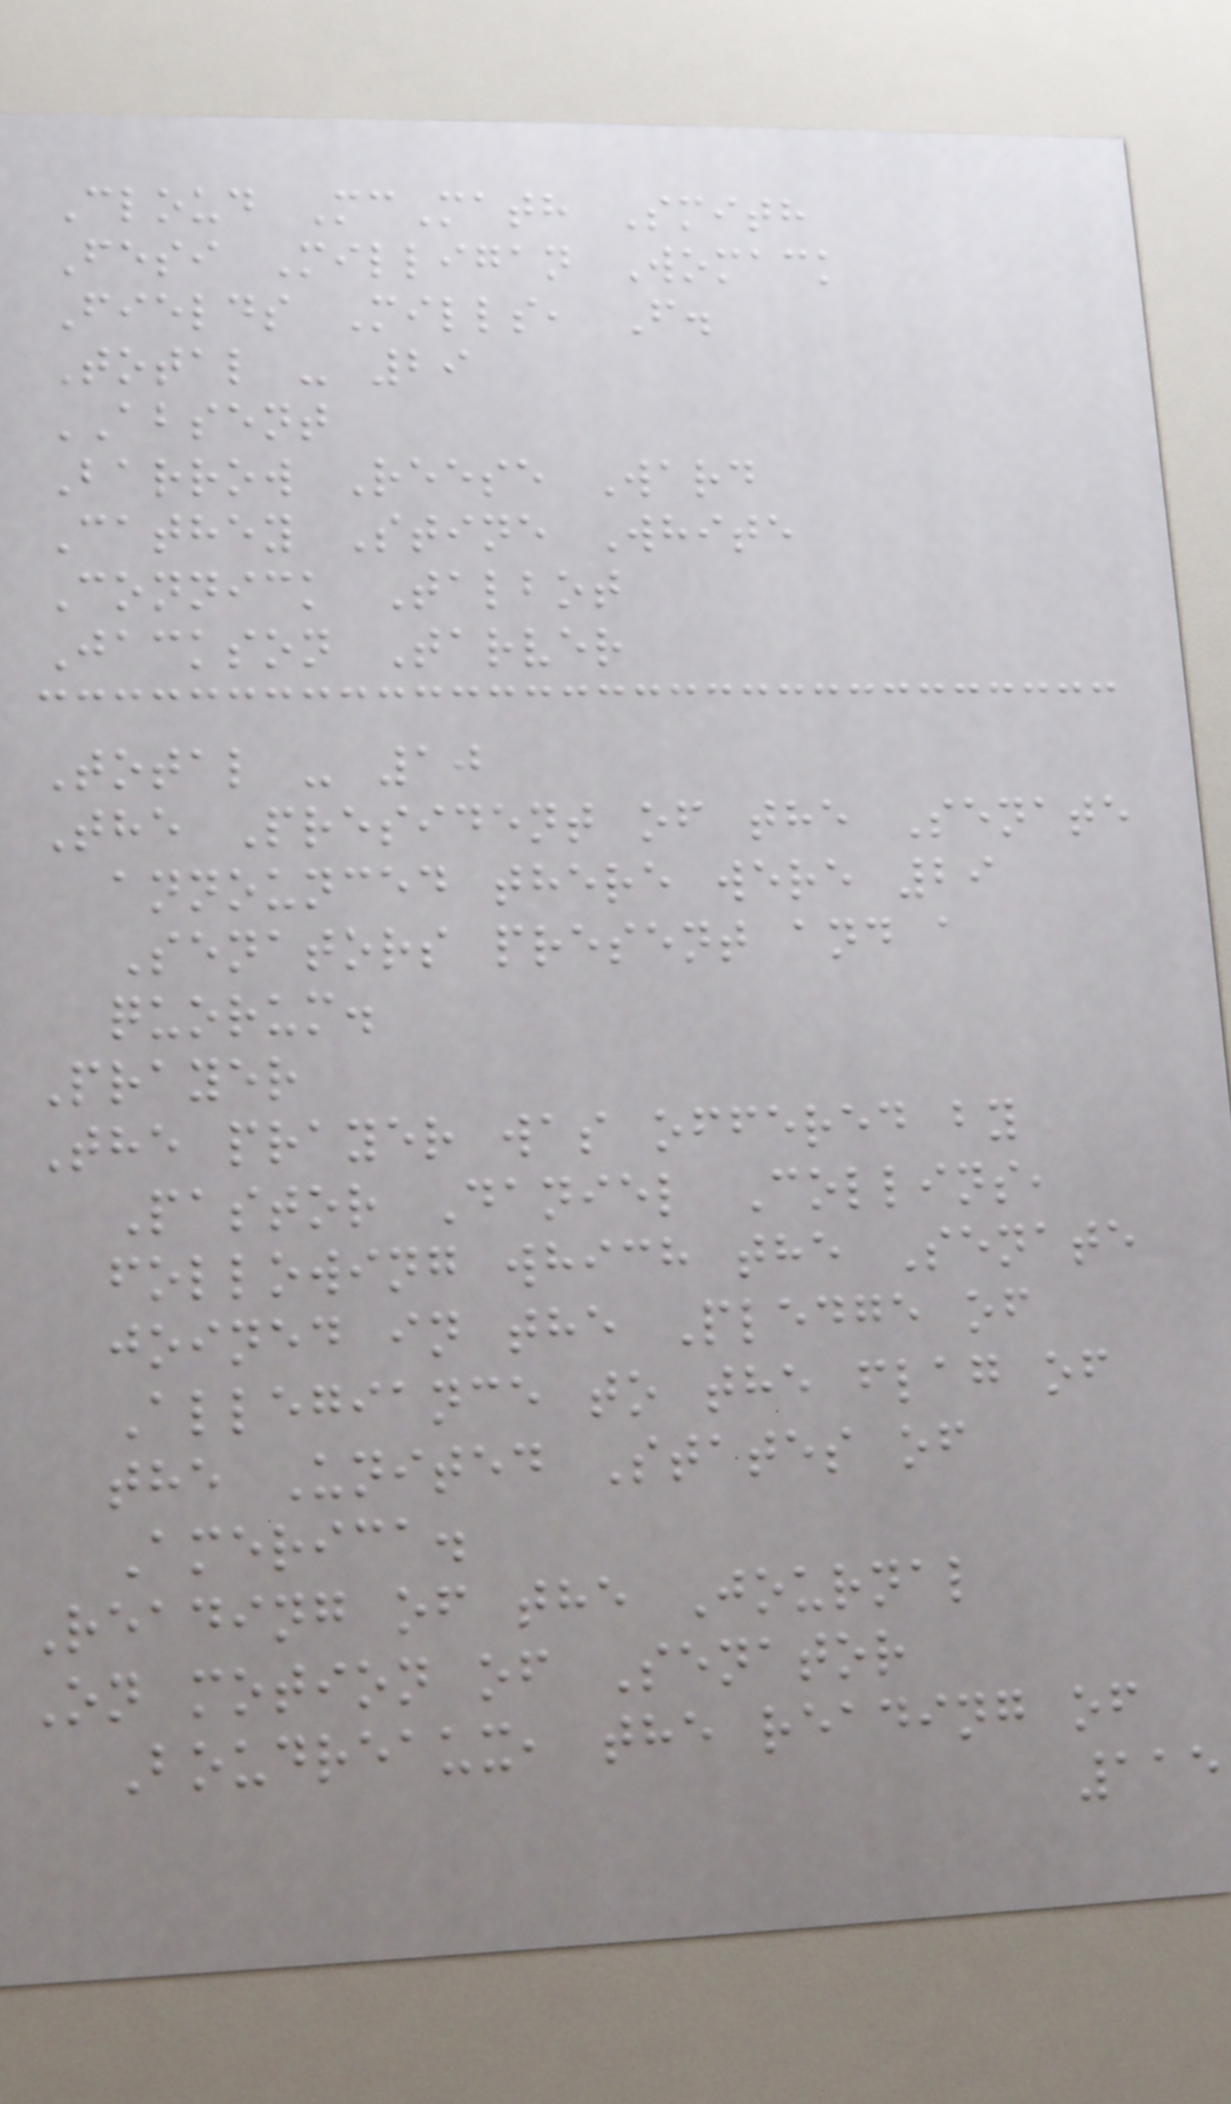Cloud McMath Smith
Fesi Milligan Womack
Fields Mills, F.
Total - 29
ABSENT
Barrow Reese Ward
Cathey Stine White
Connick Talbot
Jackson Tarver
Total - 10
The President of the Senate
announced there were 29
Senators present and a
quorum.
Prayer
The prayer was offered by
Pastor Daniel Collins,
following which the Senate
joined in the Pledge of
Allegiance to the flag of
the United States of
America.
Reading of the Journal
On motion of Senator
Boudreaux, the reading of
115
